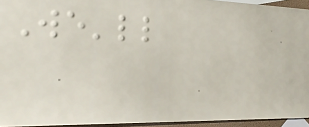We'll
